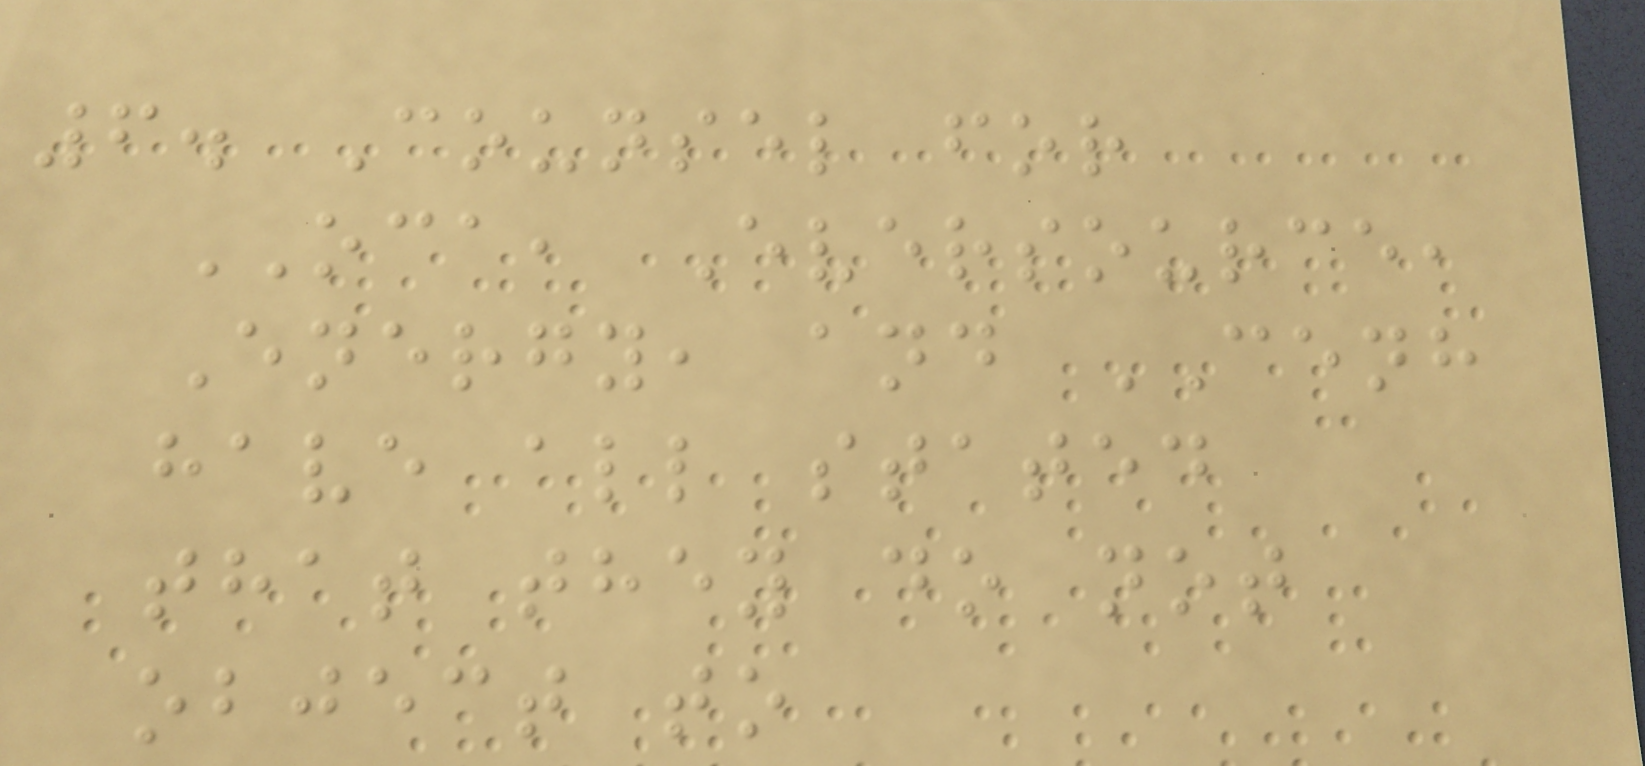6. Counsel for
OCA, Eversource,
Energy, and CENH
have all stated
that they do not
object to
